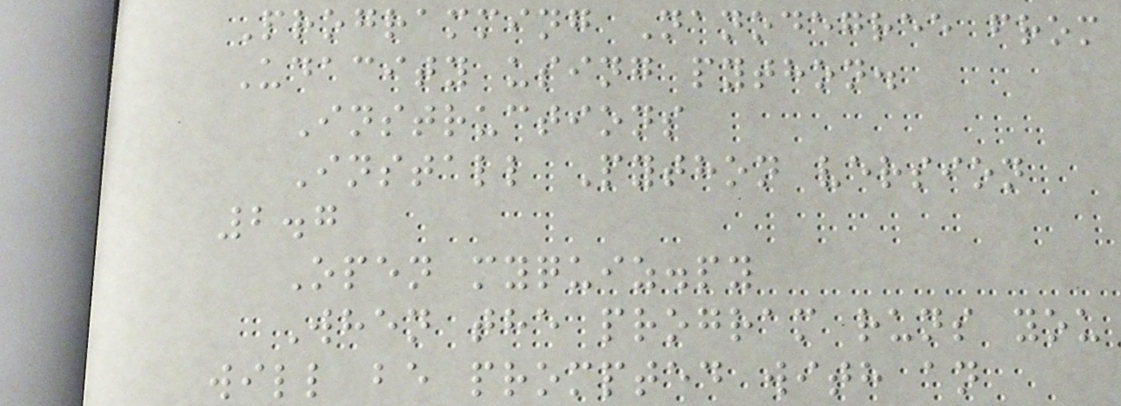Programming Nanodegree from
Udacity using python.
Instructions
Install Python version
2.7
Open myquiz.py
When the program runs you
will be prompted with an
